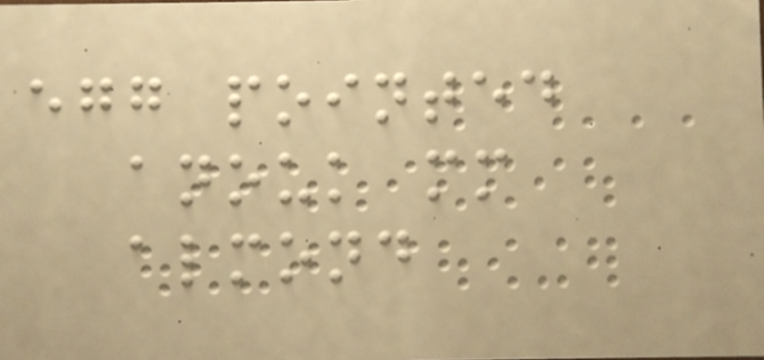egg pointed
anouk mm
almond
